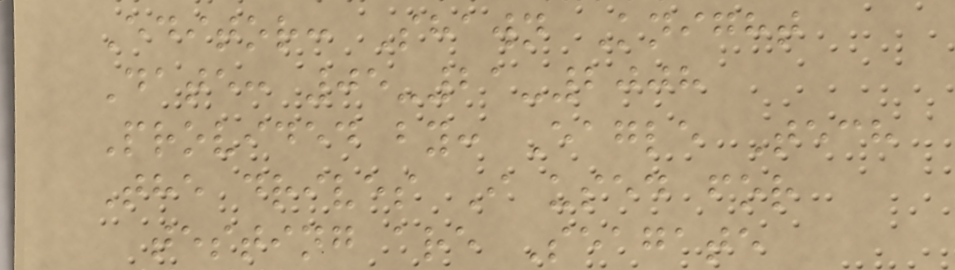Editor: Shawn Knight
Date: 05-21-2008
Provided by: Eagle Tech
The drives I used for
testing are Seagate
